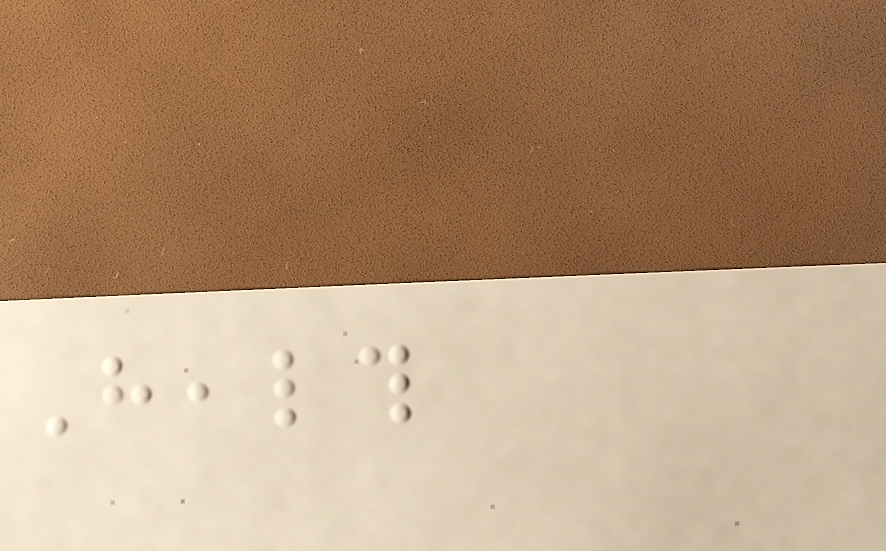Health
